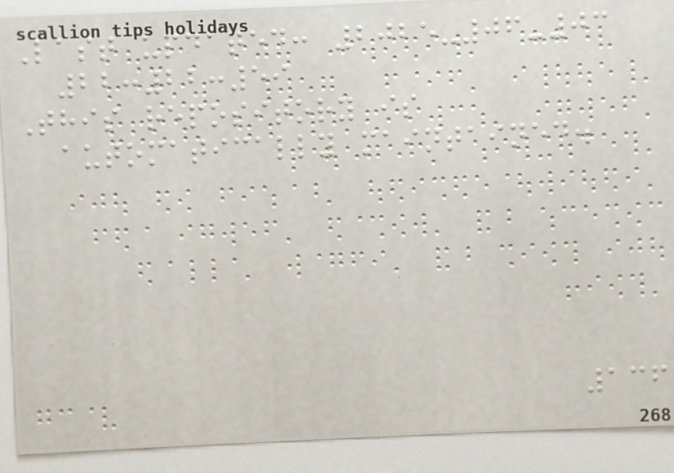Last updated: 2025-06-03
22:22:59
This repository is
automatically maintained.
136
